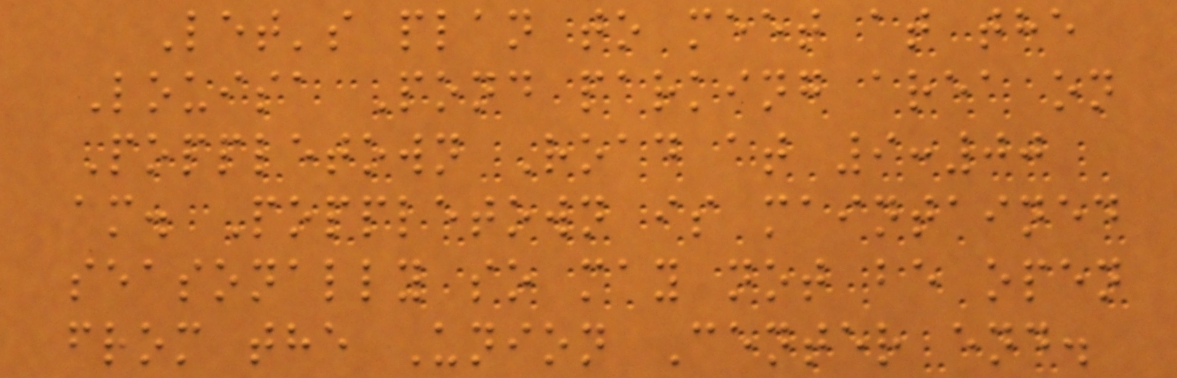Let's plan to meet at the
Louisa Pond parking area on
Poppletown Road at 9:00
am. Poppletown is maintained
seasonally so may not be open
from the Union Center end.
